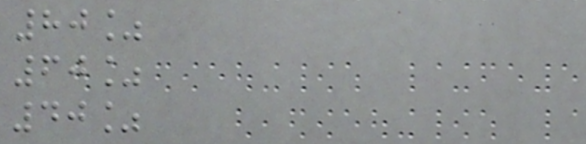80%
60%
40%
